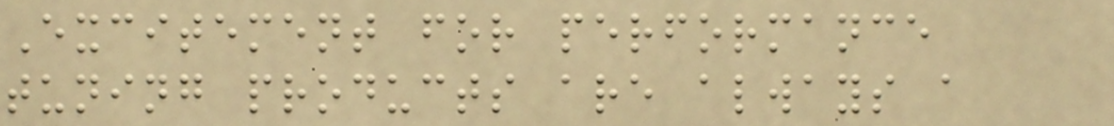Excitement for performance
tuning products are always a
